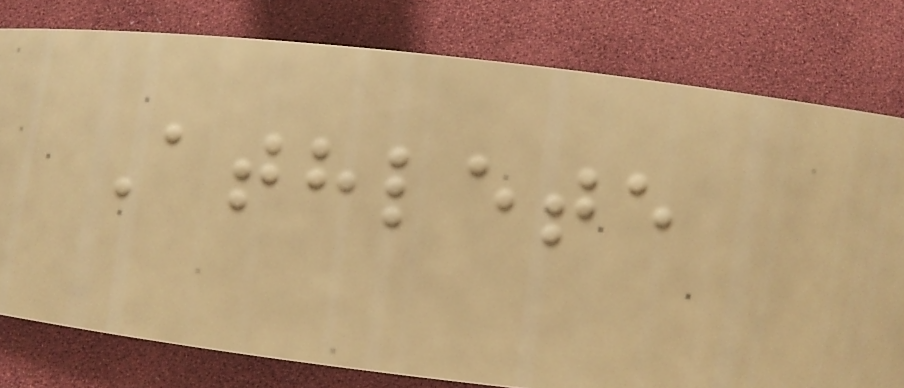Athlete
